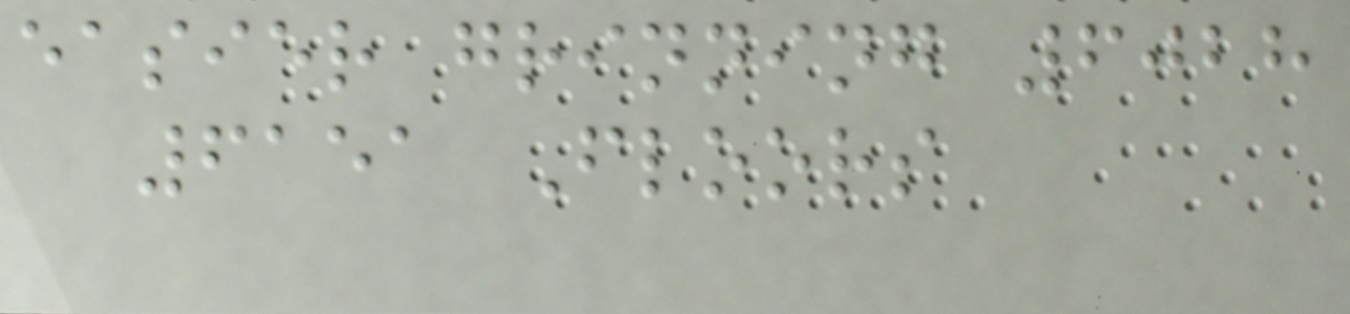easier grinning 6028
6151 Floors
